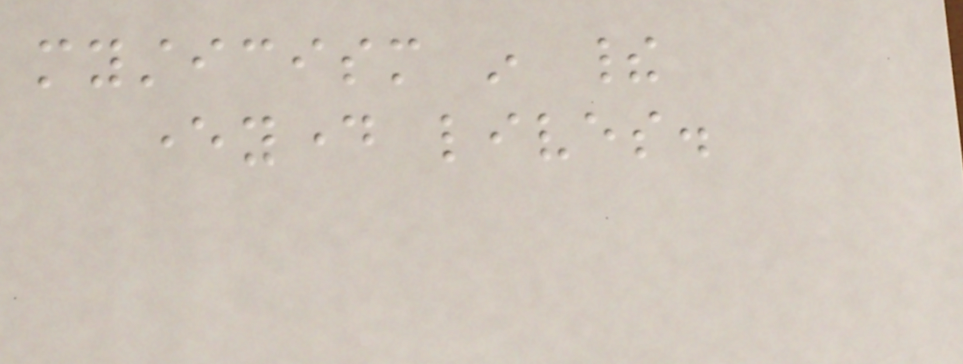mysticism in their
everyday lives.
